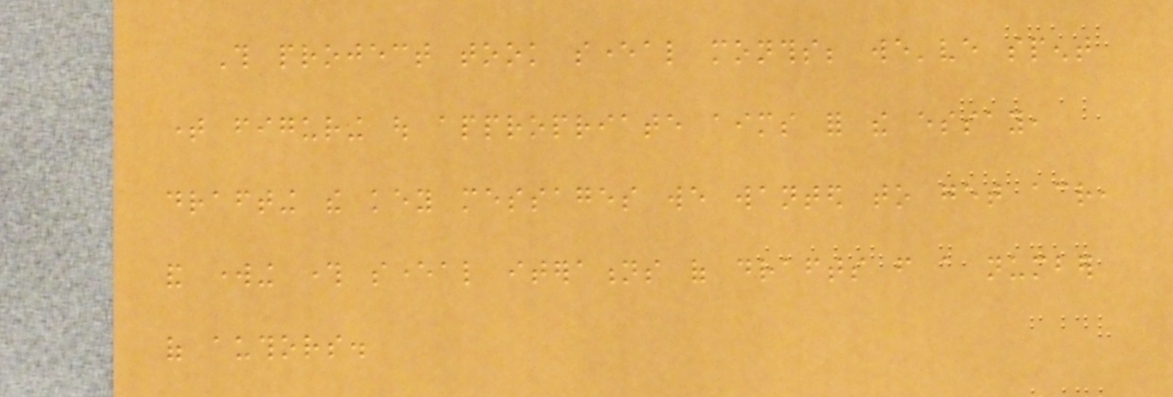This project took several months; we've spent
time figuring out appropriate aims for the essay,
drafting the key messages we wanted to get across,
and working through several iterations of drafts from a number
of authors.
